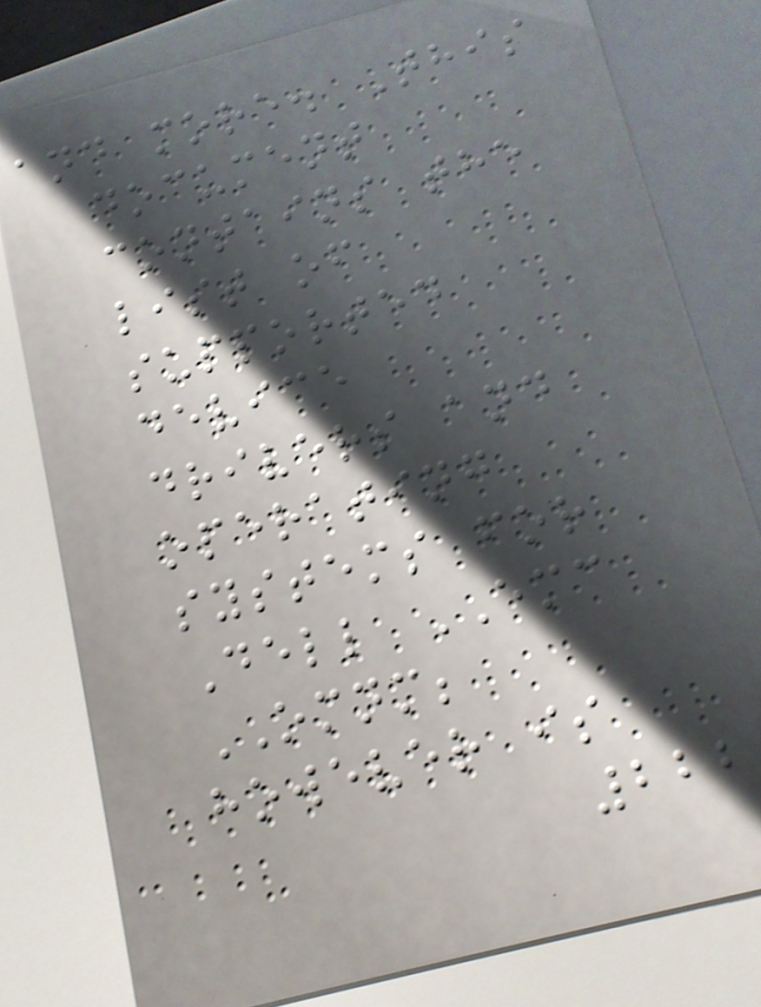and more. This
document
contains the
list of
supported
device
drivers and
operating
systems for
Dell EMC
OMNM;
however is
222
